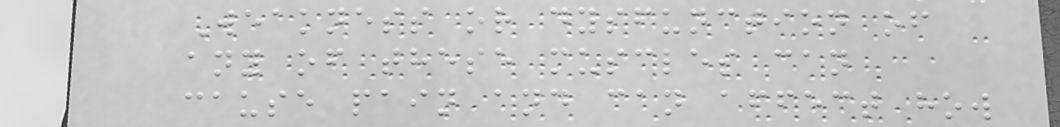Weakness or dysfunction of
any of these muscles can
cause pain and can affect how
